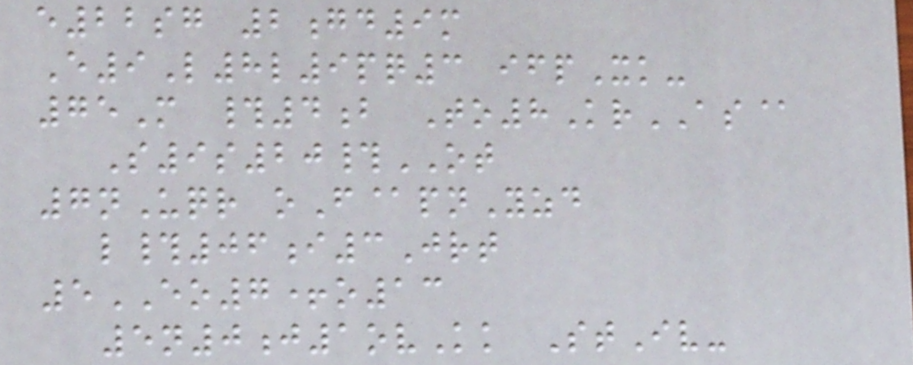e22sg 2gd9m
E9L8l9pq3 ifpXk-
75M #4b To8KrAS@
S9s20#OT
7nUqr oF@pnYzd
l#06i3Jrt
5EO7+o13
5n0j1ovKk StIv-
